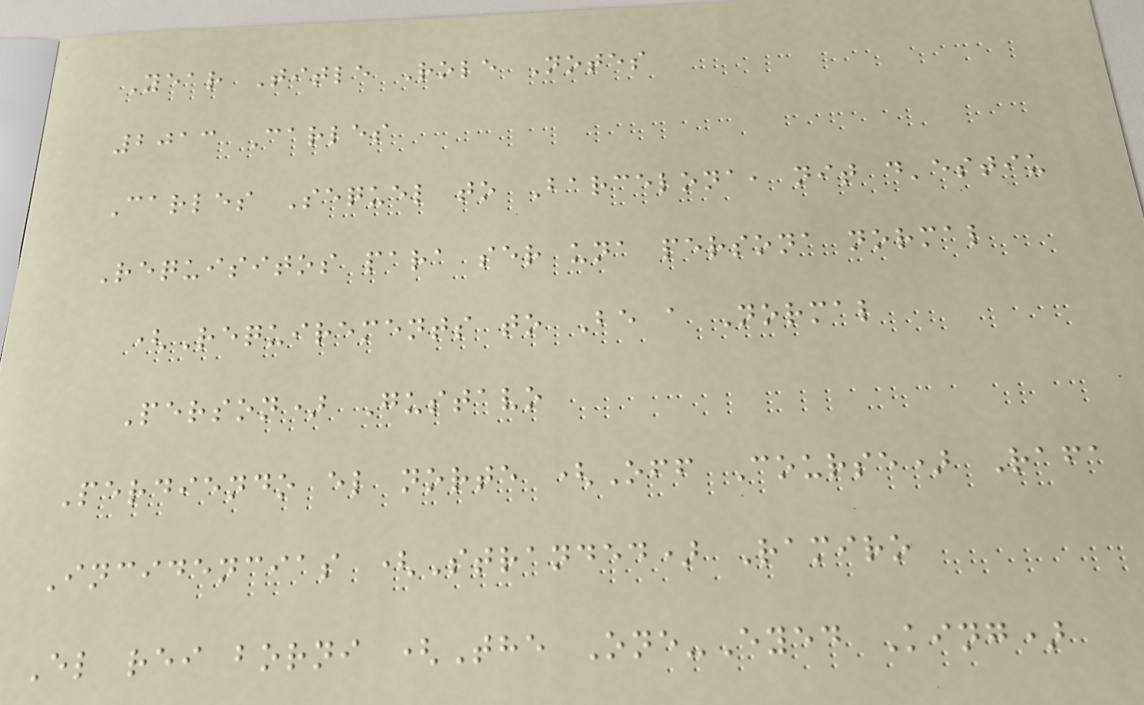Year Title Role Notes
2013 Carles
Carles Sequel to Barcelona, nit d'estiu
Requisitos para ser una persona normal
(Requirements to Be a Normal
Person) Gustavo
Perdiendo el norte (Off Course) Rafa
Incidencias (Stranded) Ramiro
El rei borni (The One-Eyed King)
